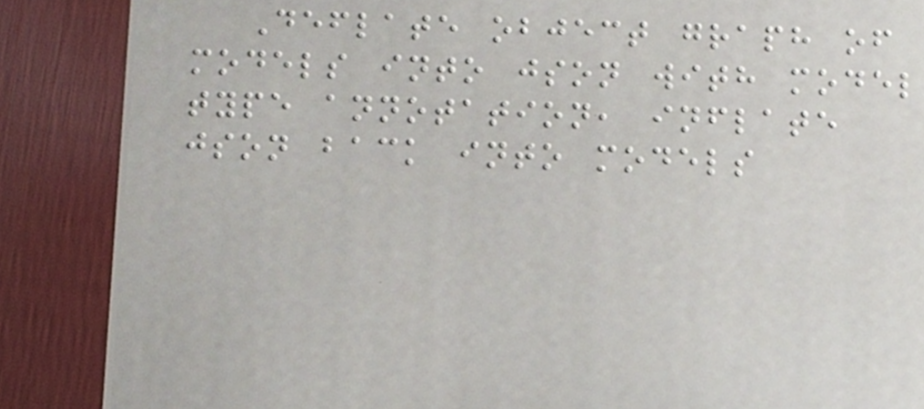Deflate object graph of
models into json with model
type annotation, inflate
json back into models
